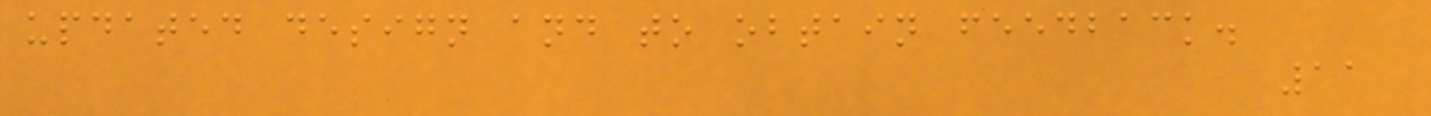updated design and to obtain feedback.
11
